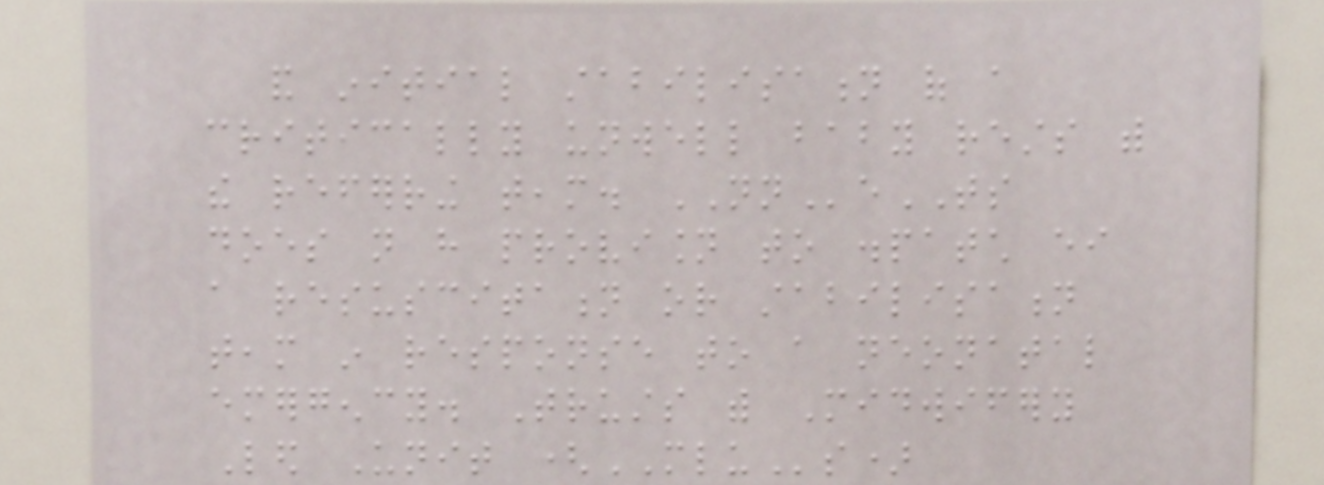and initial stabilisation of a
critically unwell baby rests with
the referring team. NNeTS
does not have provision to dispatch either
a resuscitation or stabilisation
team in response to a neonatal
emergency. Trusts with Midwifery
Led Unit (MLUs)
